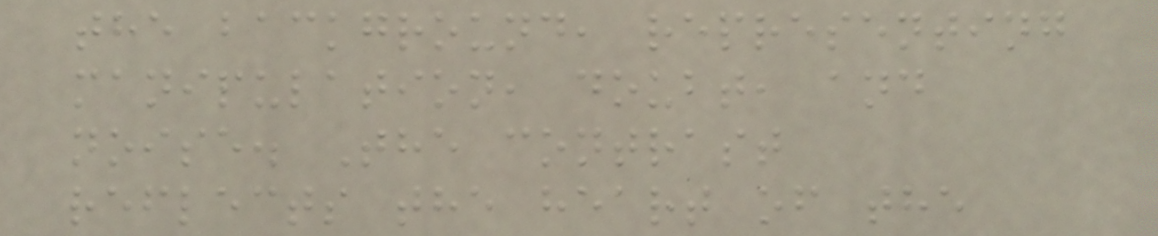the background, representing
manipulation, doubt, and
noise. The contrast
reflects the heart of the
